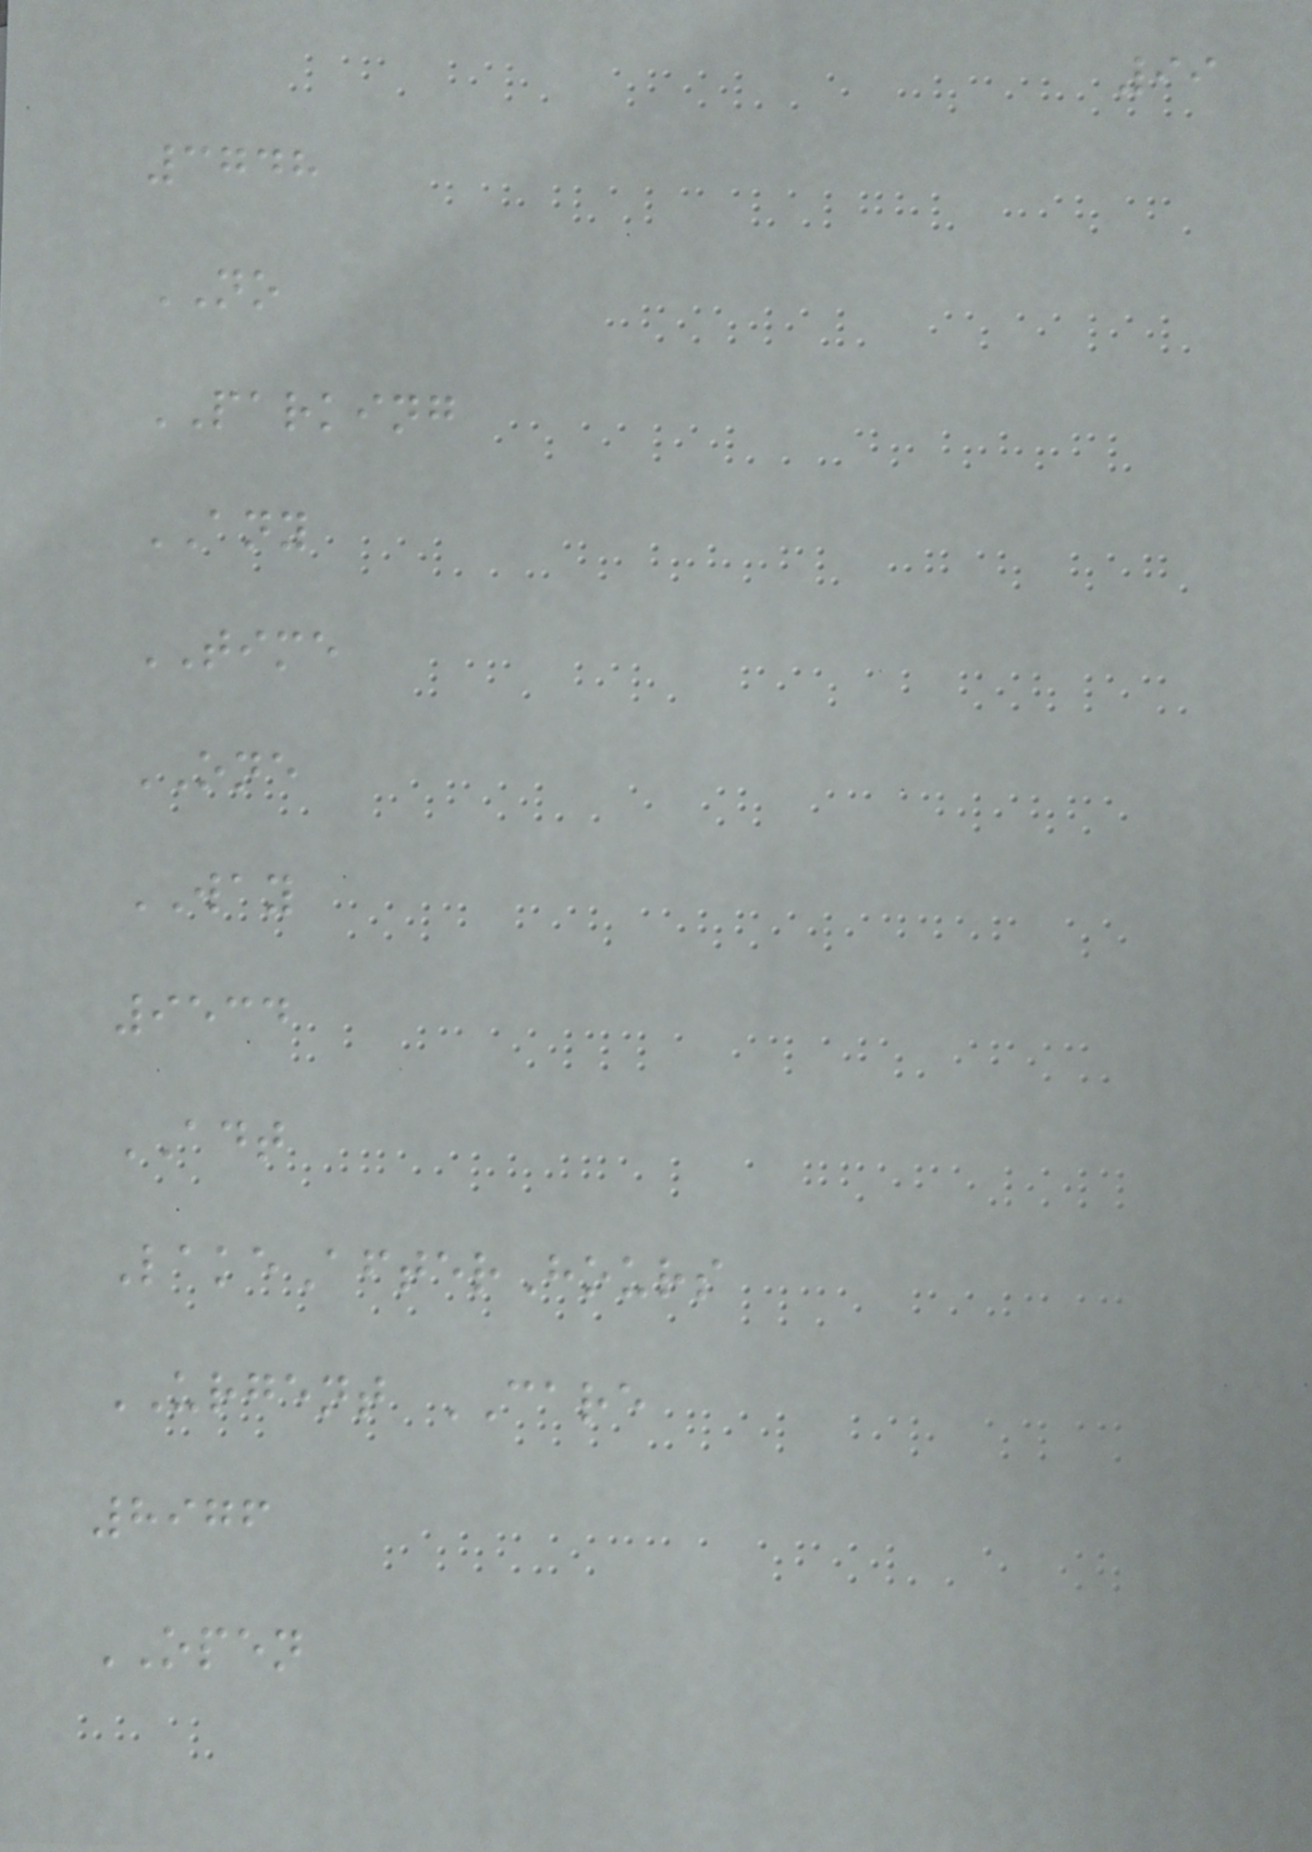99
3748
NO
PARKING
ANY
TIME
ONE
WAY
9534
ADT
LakeAfterHours
URGENT CARE
8976
OPEN
